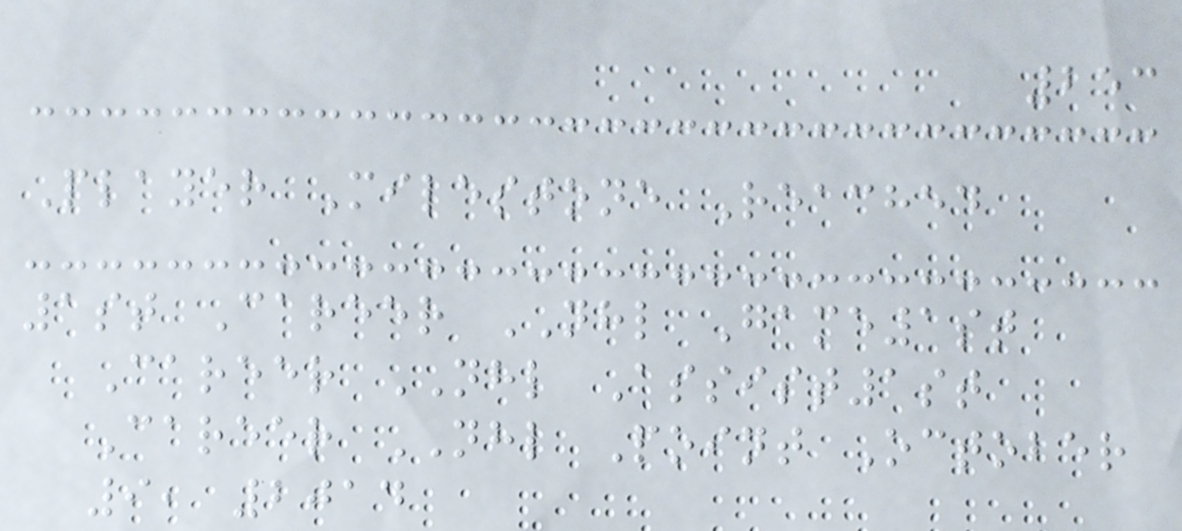253
Player Milestone Reached
1st Career NHL Game1st
Career NHL Assist1st
Career NHL Point October
9, 2014
